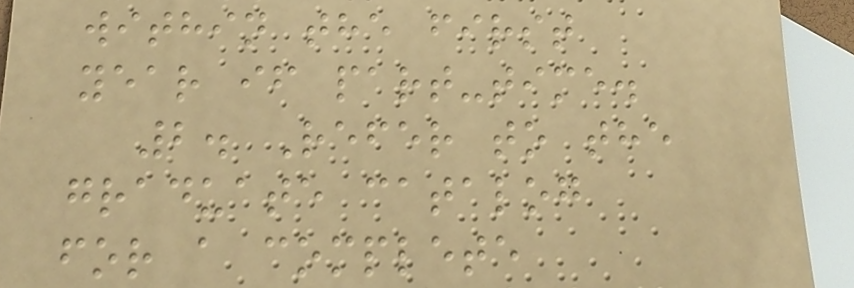within the first
year if part-time.
2. Refer to the
graduate catalog
for a complete
